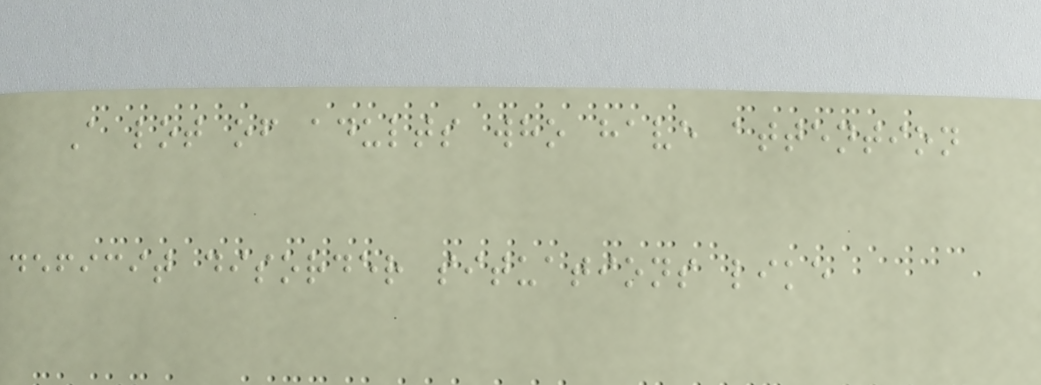A lot of adults who have attention
deficit disorder situations like
